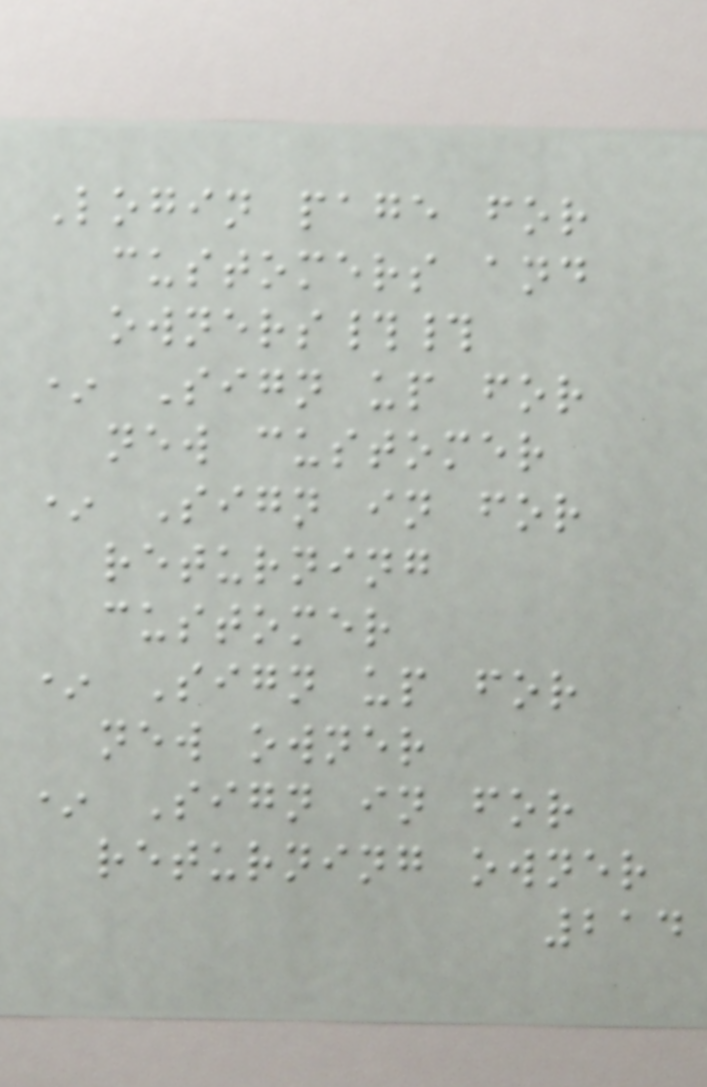Login page for
customers and
owners##
* Sign up for
new customer
* Sign in for
returning
customer
* Sign up for
new owner
* Sign in for
returning owner
214
